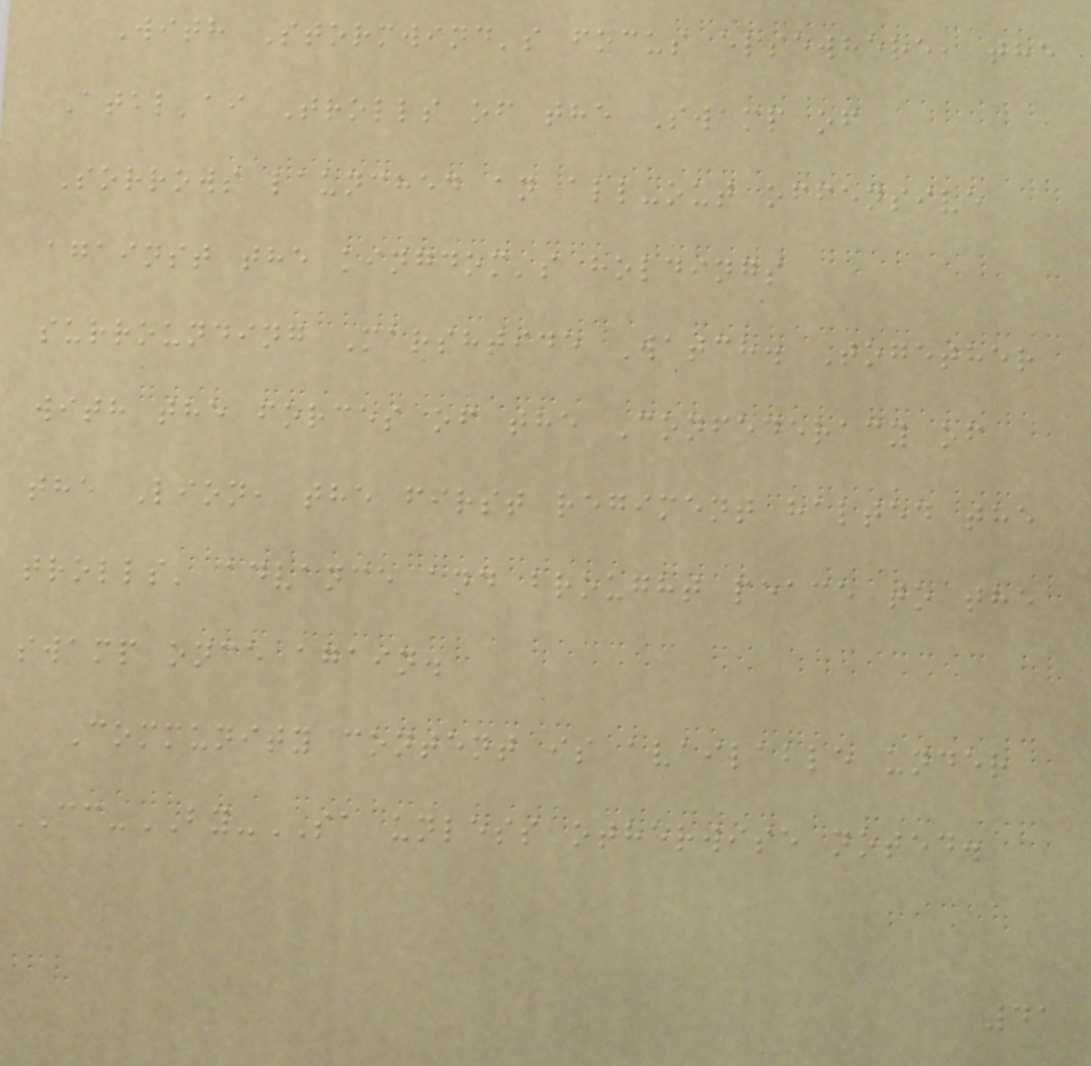With Stormwind's focus elsewhere, the
Atal'ai Trolls of the Swamp of
Sorrows launched an all-out offensive
against the kingdom's holdings
surrounding Marshtide Watch. Together
with the forces of the Confederacy of
the Lion, the first regiment halted the
trolls' advance and brought peace to the
swamp once again.
Community content is available under
CC-BY-SA unless otherwise noted.
41
